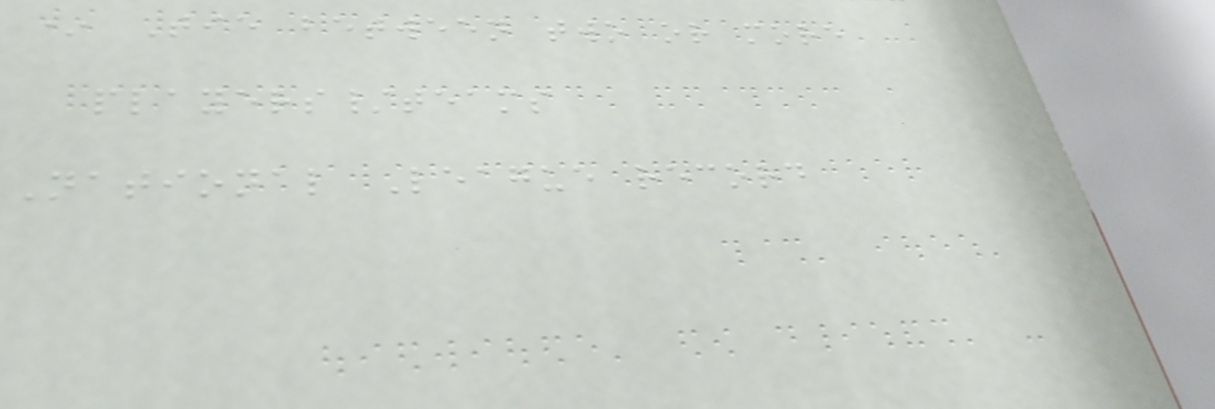* Tie between two or more
players/teams
National League record
